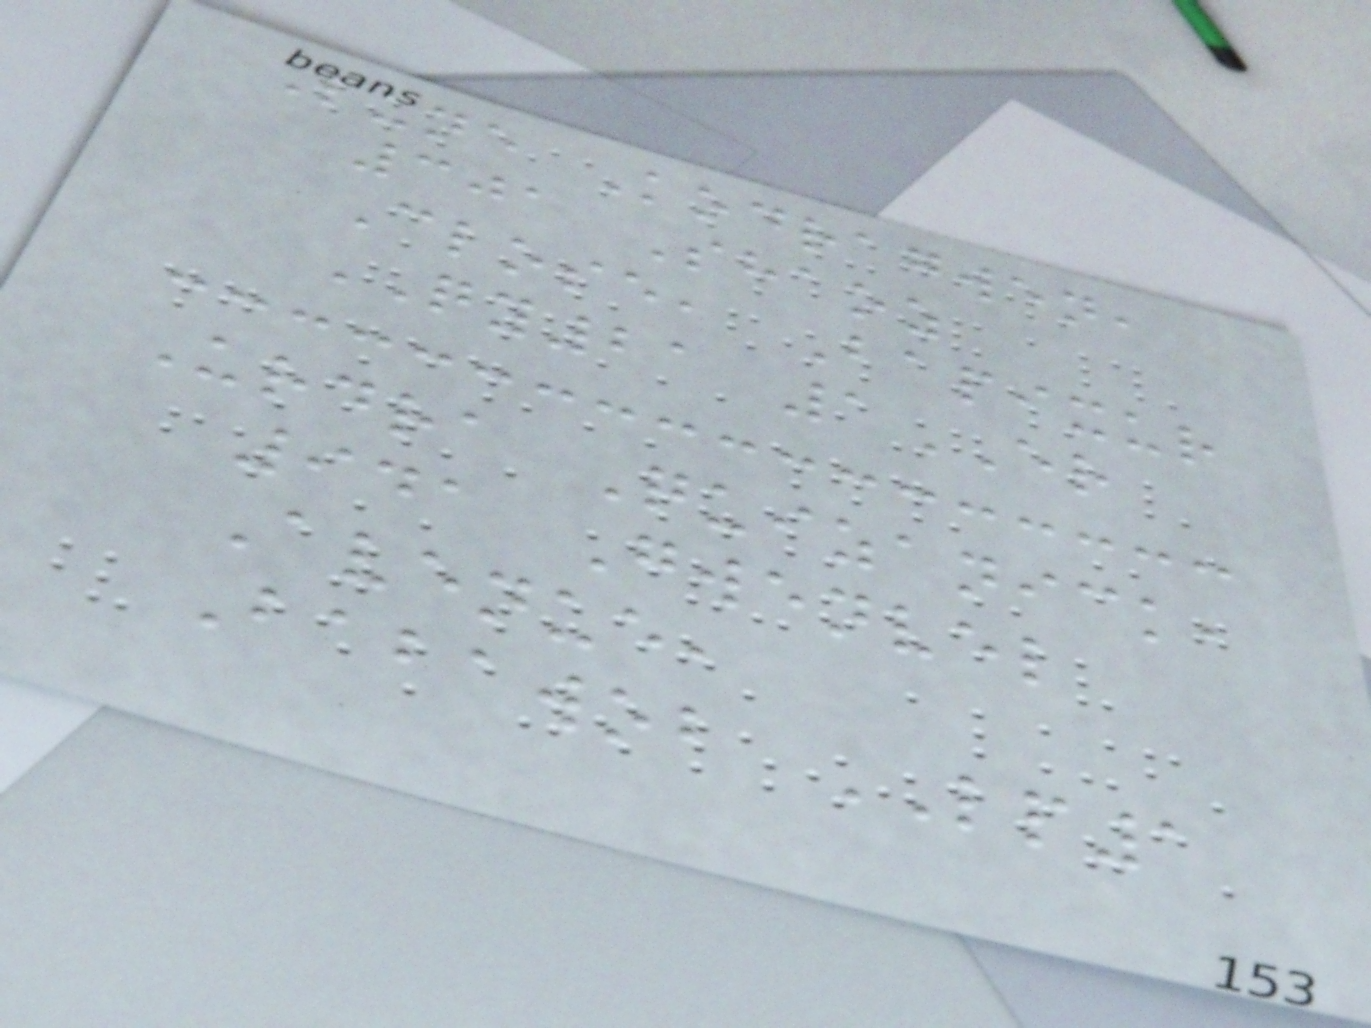Lune Kodragwen,
301 Shaoz
Close, Bapixur
QY21 1ER
Urdra Quizanick,
941 Gwenvel
Avenue,
Babawob LP1
